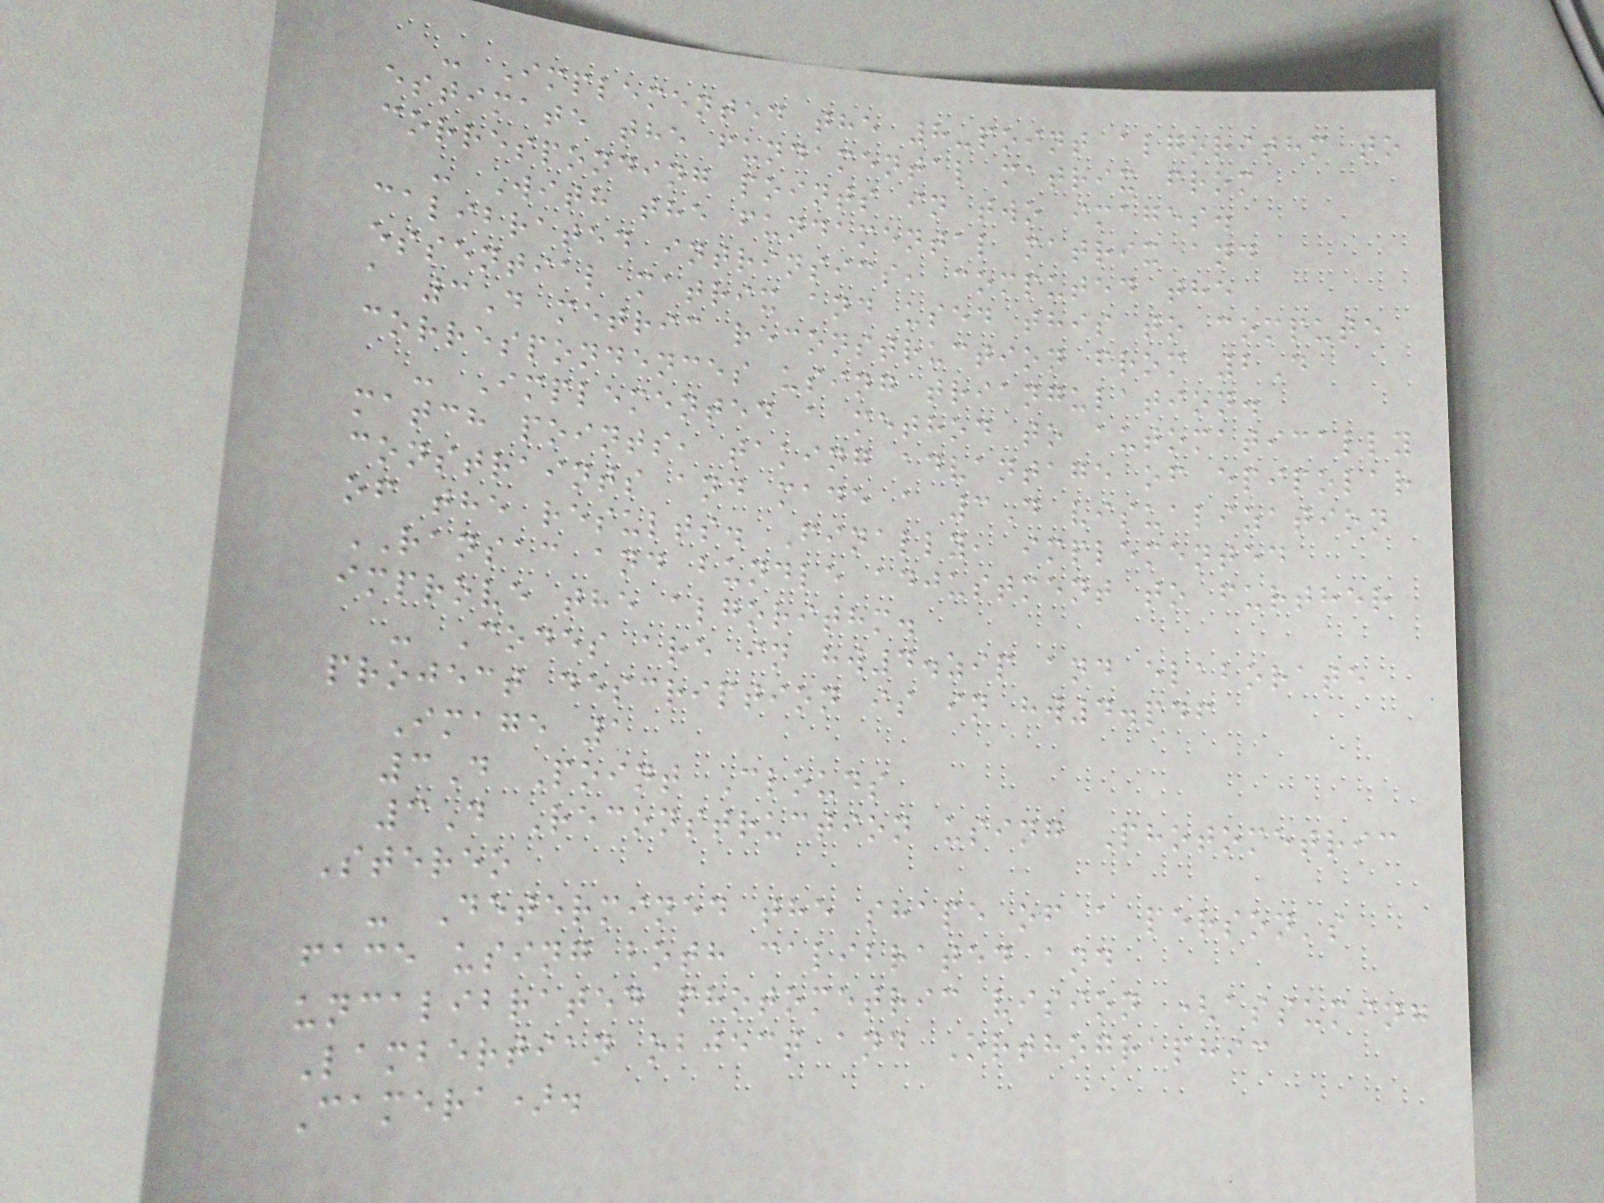- Implemented the 8-point algorithm to
estimate the fundamental matrix from
corresponding points in two images.
- With the fundamental matrix and
calibrated intrinsics, computed the
essential matrix and used this to compute
a 3D metric reconstruction from 2D
correspondences using triangulation.
- Implemented a method to automatically
match points, taking advantage of epipolar
constraints and made a 3D visualization
of the results. Finally, implemented
RANSAC and bundle adjustment to further
improve the algorithm.
- Codes are in hw4.zip and elaborate
project description is in hw4.pdf
Image 1
3D Point Clouds
3D Reconstruction using Photometric
Stereo
- Determined the shape of a person's
face using both calibrated and
uncalibrated photometric vision (assuming
Lambertian object and Orthographic
Camera).
